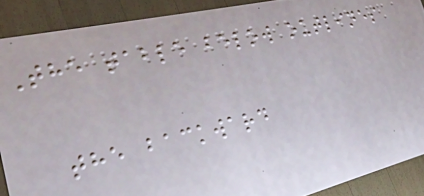The table below outlines
the backward
